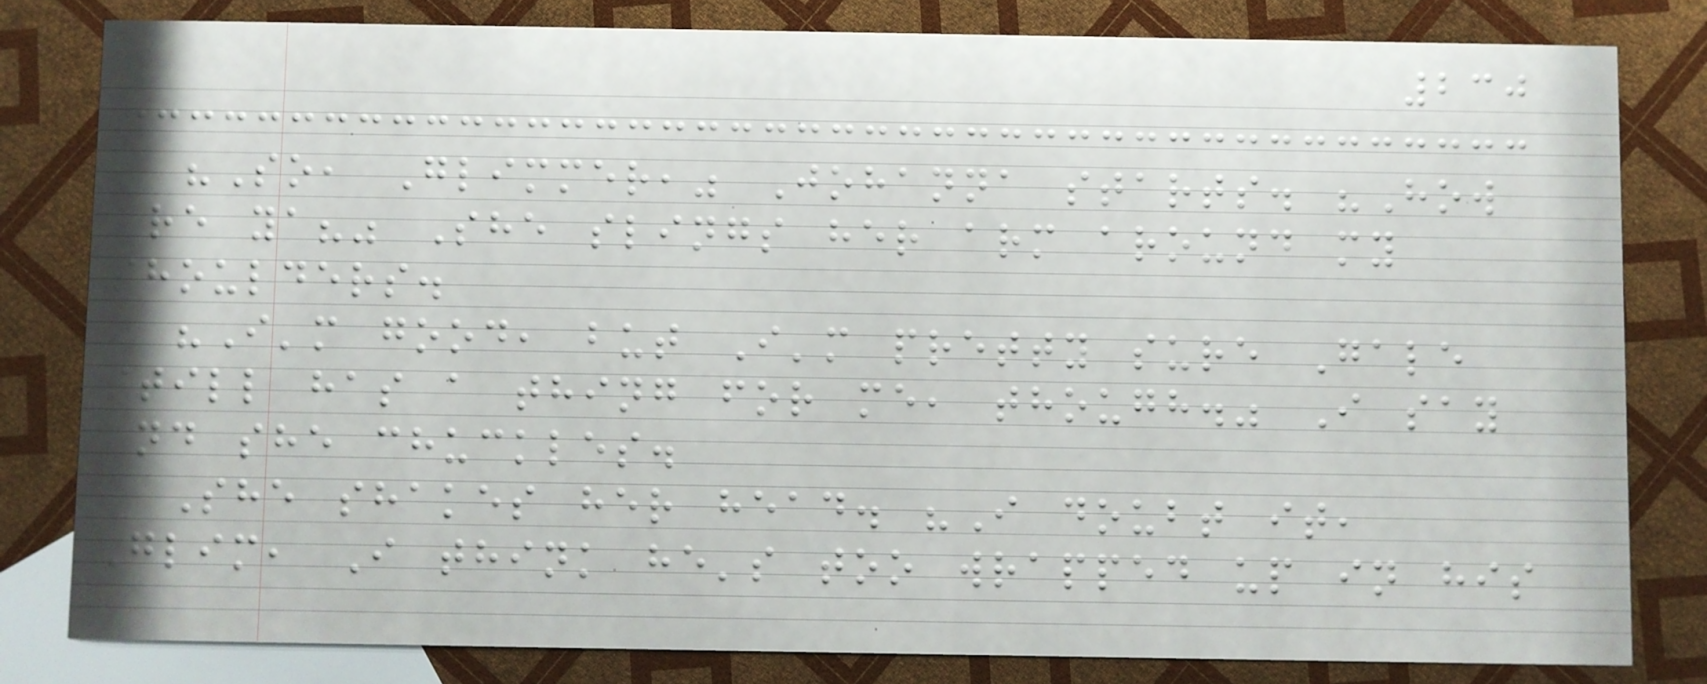230
"So, Glimmer," Johanna starts. "How
are ya?" She slings her arm around my
shoulders.
"I'm good, but I'm pretty sure Gale
still has a thing for me, though." I say
and she chuckles.
She shakes her head. "I doubt it,
Glim, I think he's too wrapped up in his
